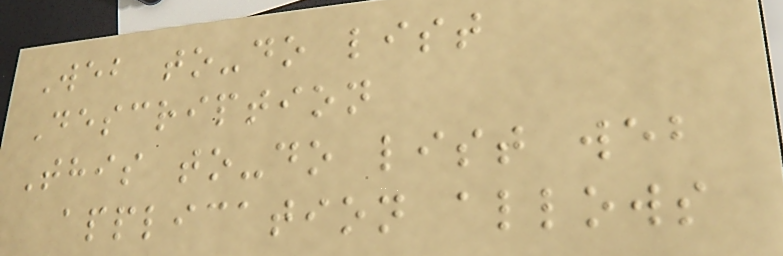Web to-do list
Description
This to-do list web
application allows
